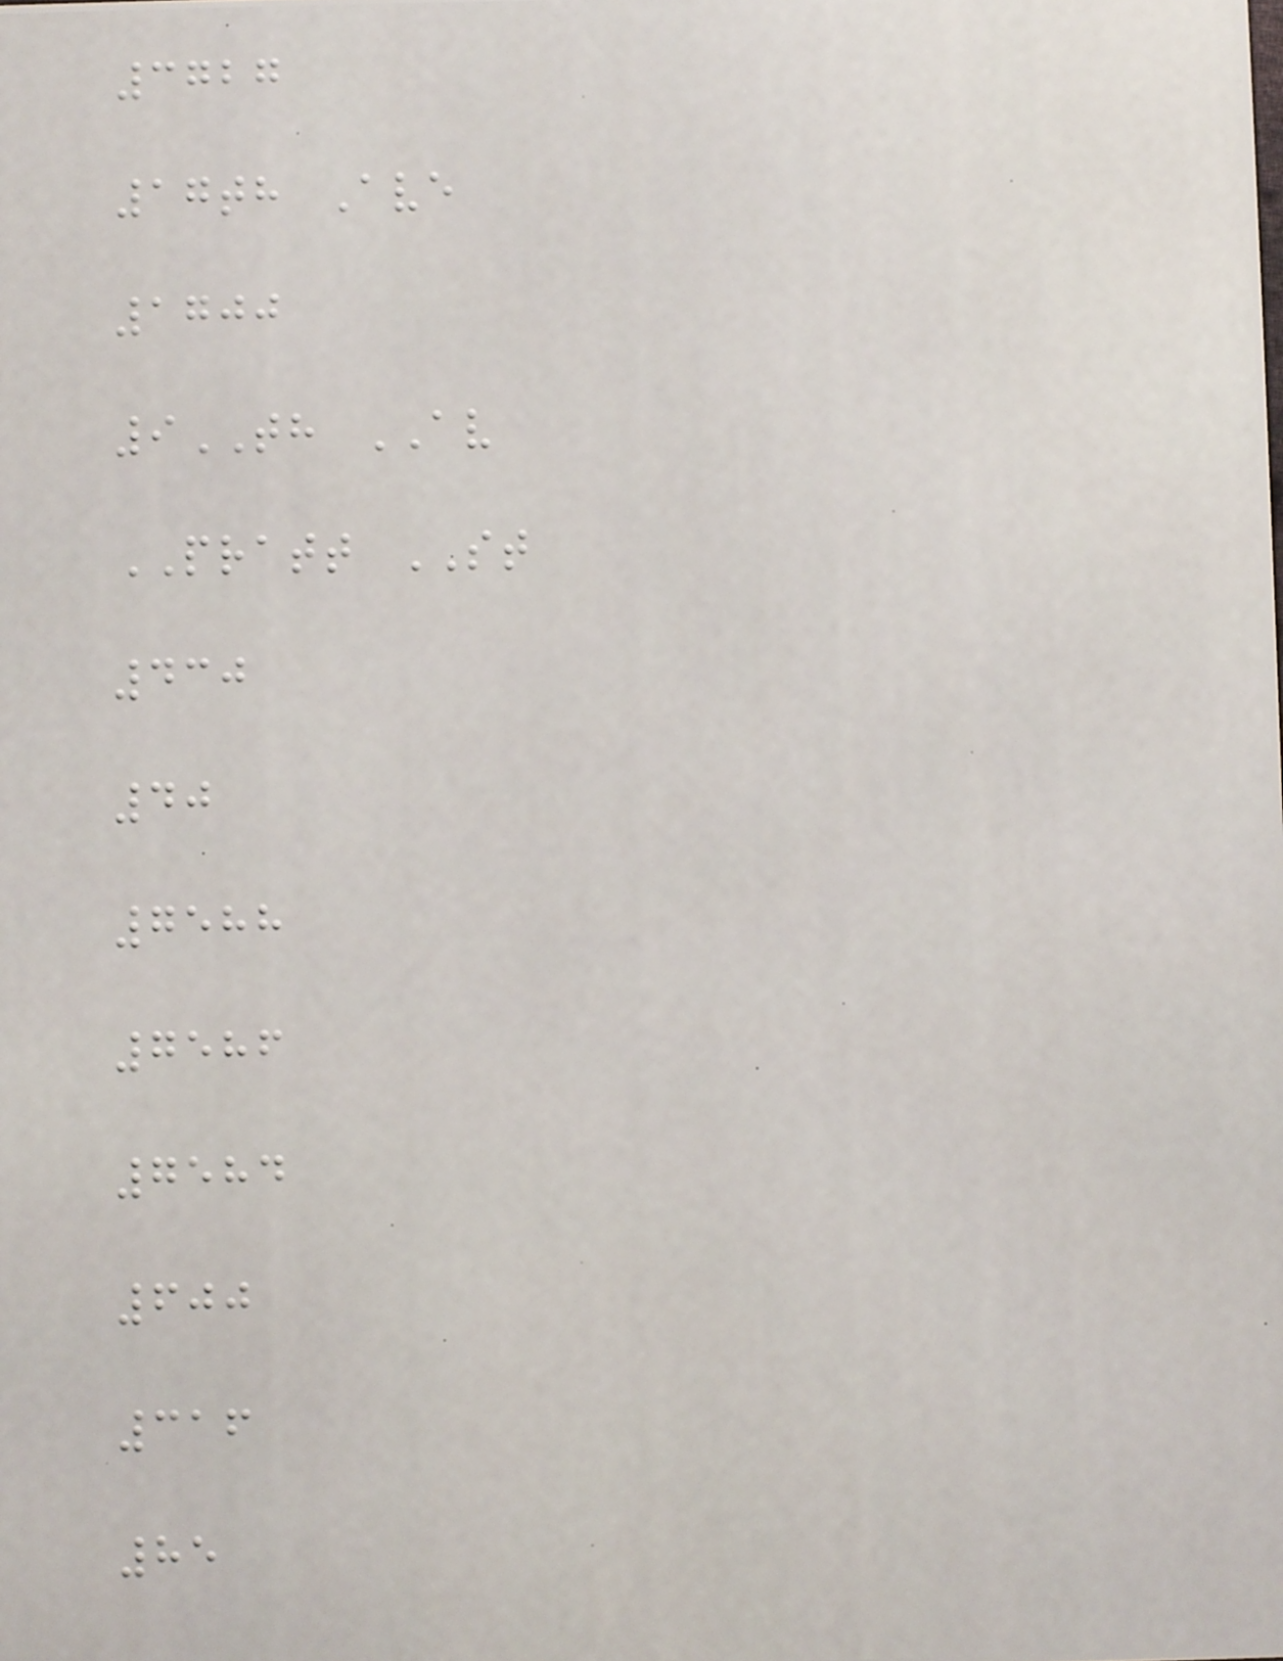3727
17th Ave
1700
9TH AV
PRATT ST
430
40
7588
7586
7584
600
316
85
